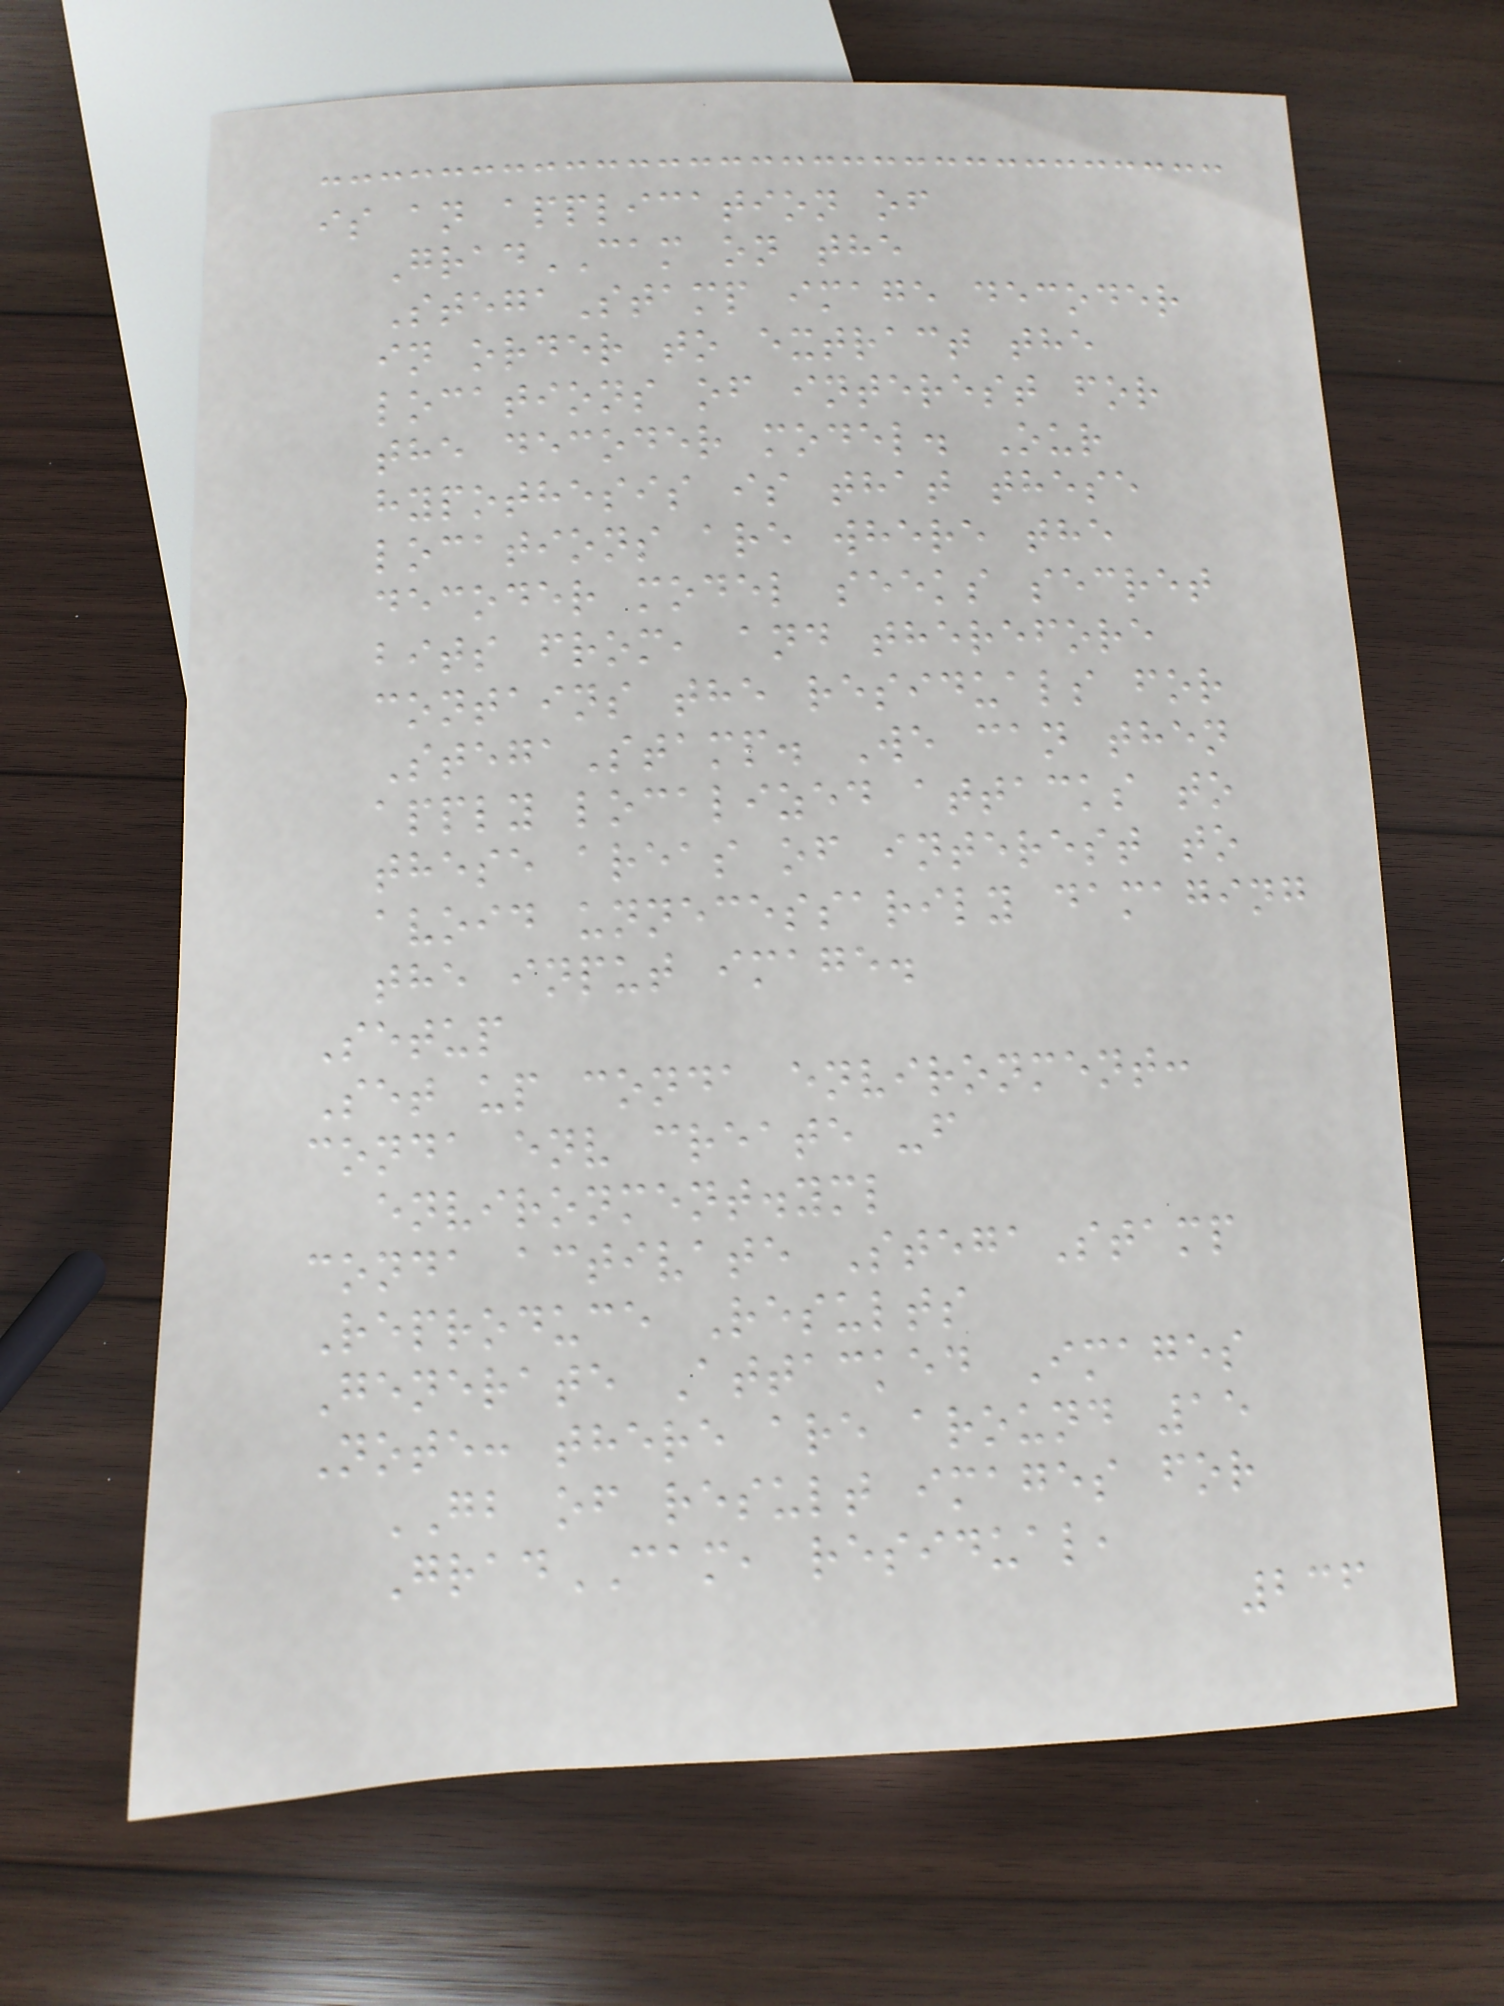is an application of
GradCAM on the
StegaStamp image decoder
in order to extract the
locations of interest for
the decoder model. Our
hypothesis is that these
locations are where the
decoder model seeks secret
bits from, and therefore
contains the residuals for
StegaStamp. We can then
apply localized attacks to
these areas of interest to
avoid unnecessarily damaging
the input image.
Setup
Set up conda environment:
conda env create -f
environment.yml
conda activate StegaStamp
Reproduce Results
Generate Attacked Images
Note: there are around 15
GB of result images for
GradCAM, residual,
236
